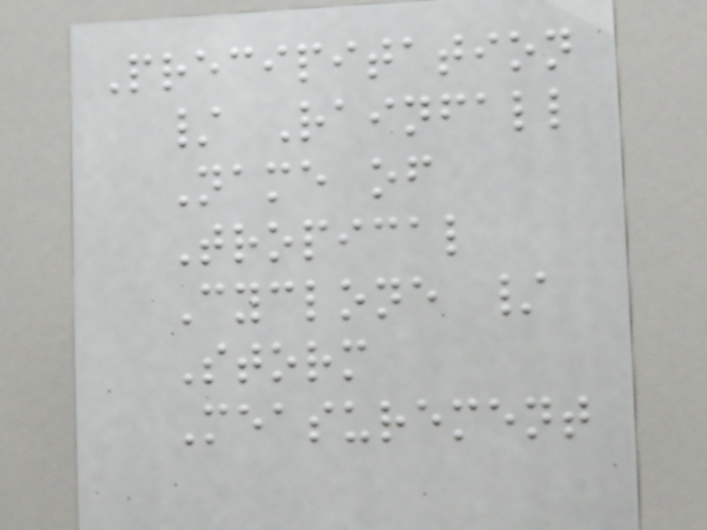Precipitation
/ Rainfall
Name of
Tropical
Cyclone /
Storm
Measurement
